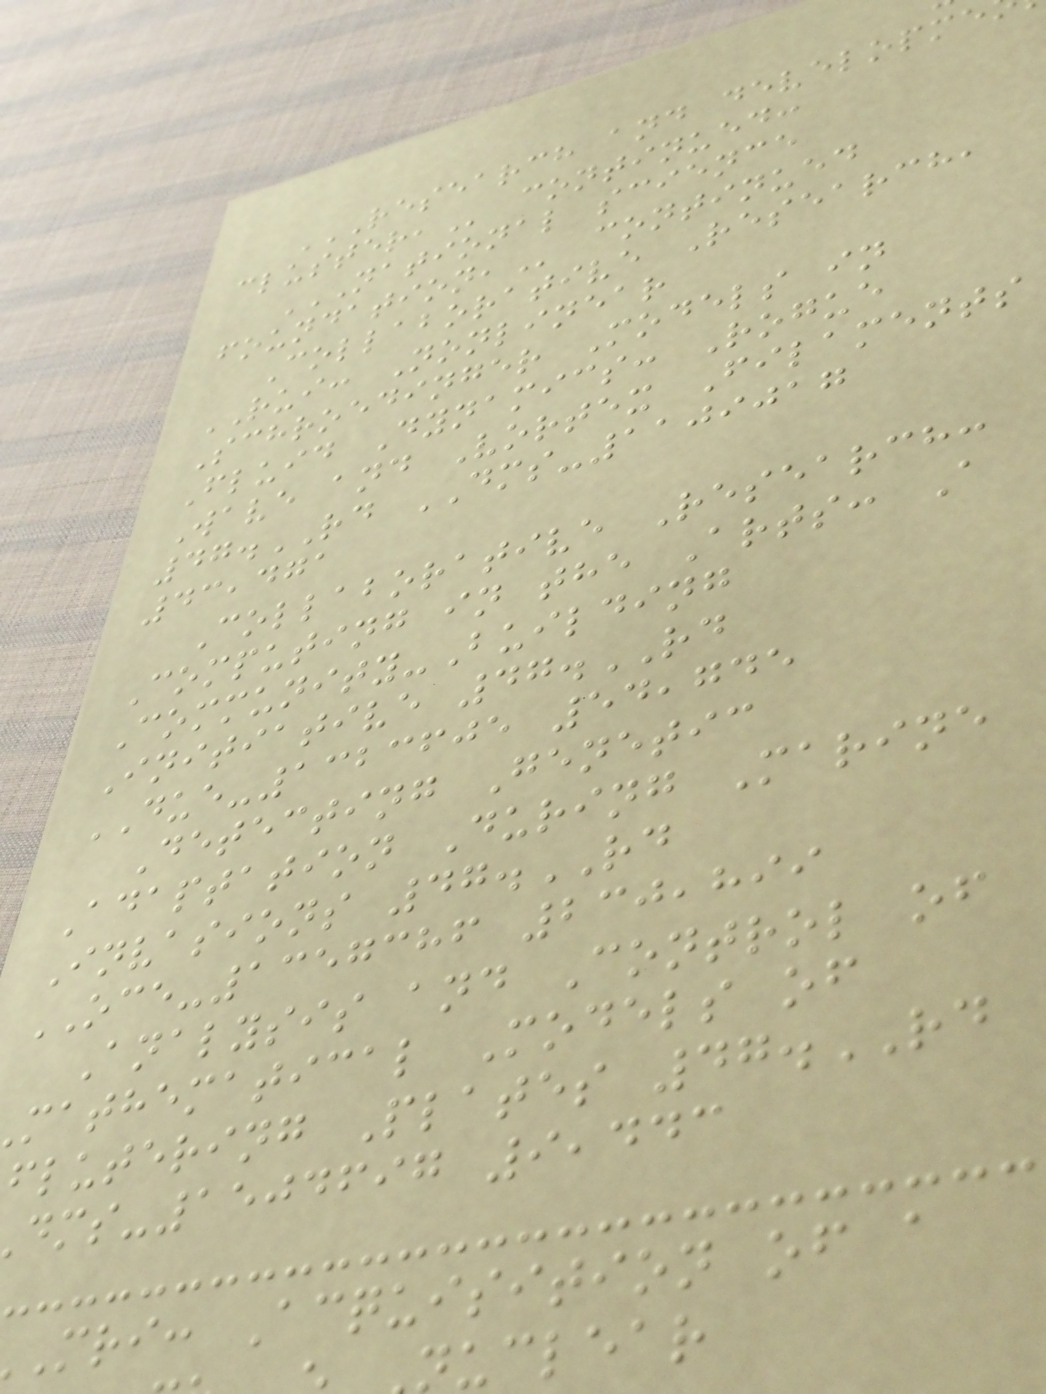continued:
NATIONAL SCIENCE
continued
Collaborative Research,
RUI: Nonlinear
Schroedinger Models in
Fluid Dynamics: Rogue
Wave and Vortex Filaments
47.RD DMS-1109017
43,471
Collaborative Research:
Computing in the Arts: A
Community-Building
Initiative 47.RD
DUE-1323605 54,745
Detecting Genetic
Adaptation During Marine
Invasions 47.RD
OCE-1357386 230,899
Analysis and Control of
mathematical Models of
flutering Plates 47.RD
dms-1504697 9,443
mri: Acquisition of a
uclear
